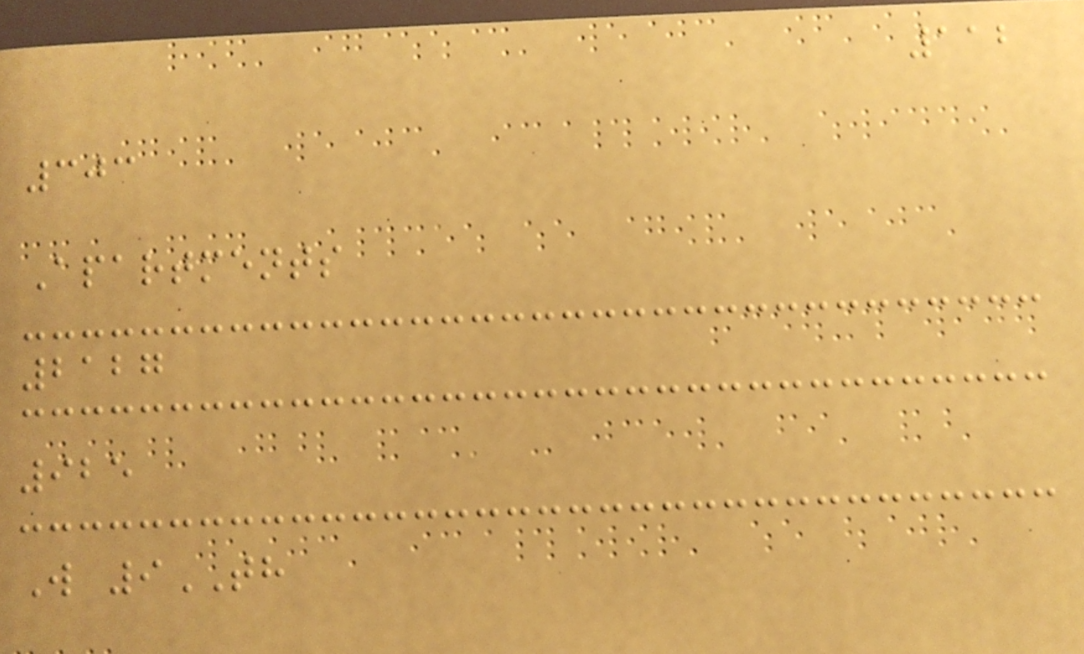112
303
Apartments
2127
925
W 9TH
